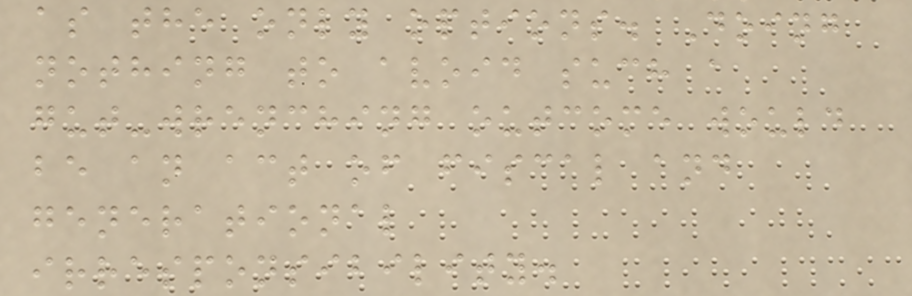as the only options. Doing
nothing to avoid such a
gut-wrenching outcome would
be an act of fiscal and
generational
irresponsibility.
